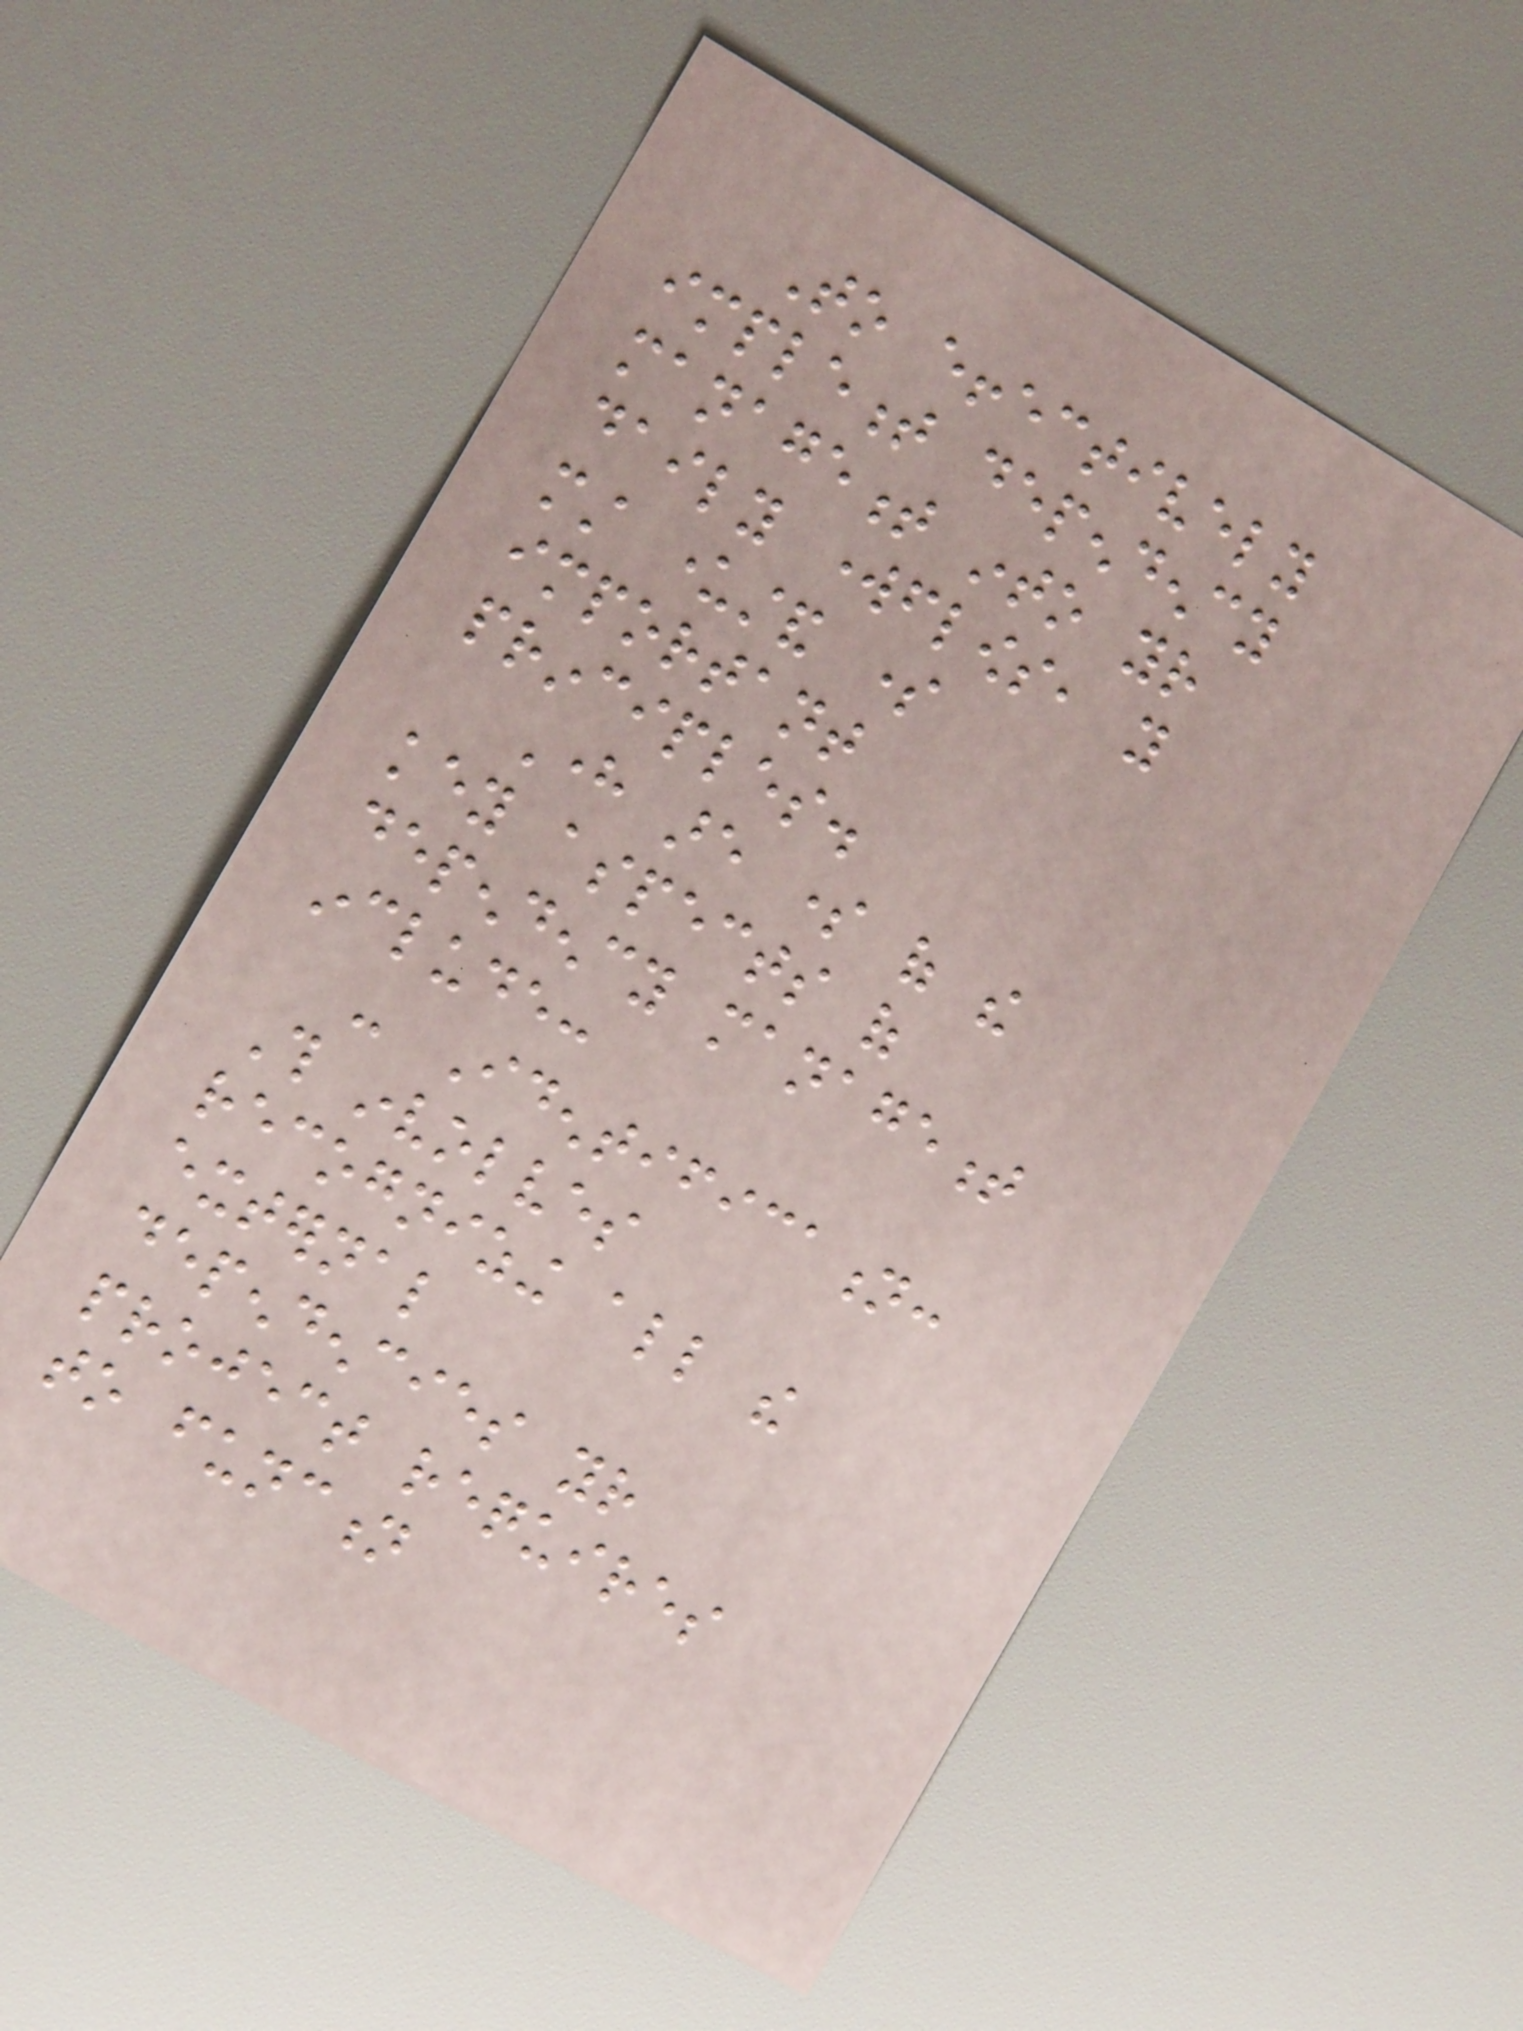To effectively
implement dependency
management into your
daily workflows, you
must understand some
important
principles.
Here are some of the
key aspects of
dependency management
include:
- Identification:
This involves
recognizing all the
external
dependencies your
project requires
to function
